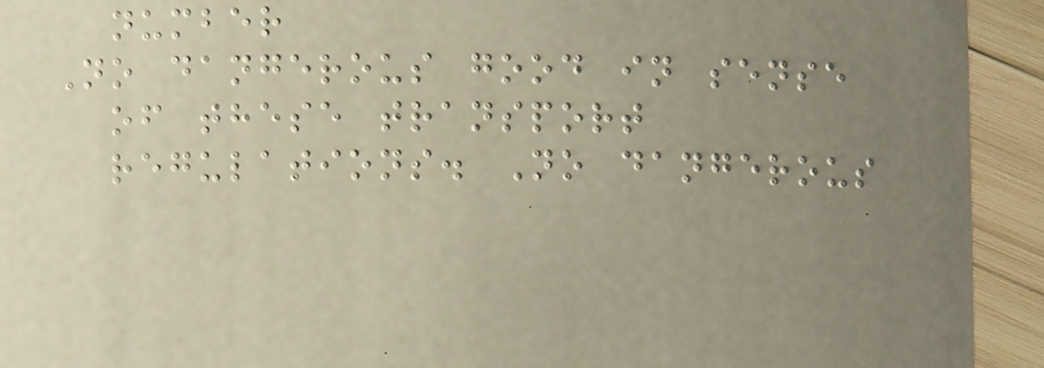number
No dangerous good in sense
of these transport
regulations. No dangerous
